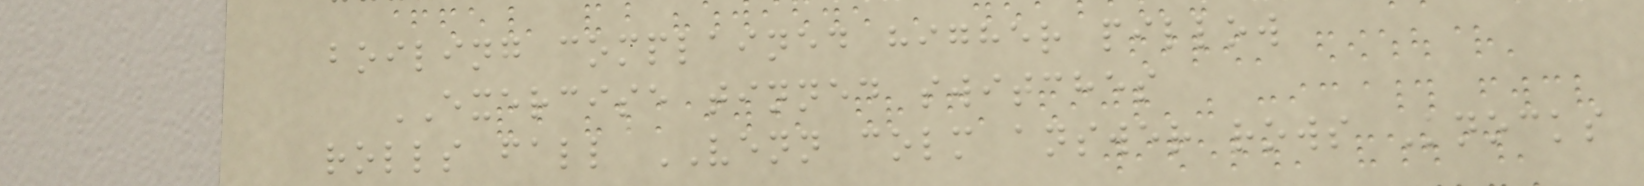boiling complained higher pillow
EXERCISE tinned switches
rolls fall VENN colm answer rows Knocks
